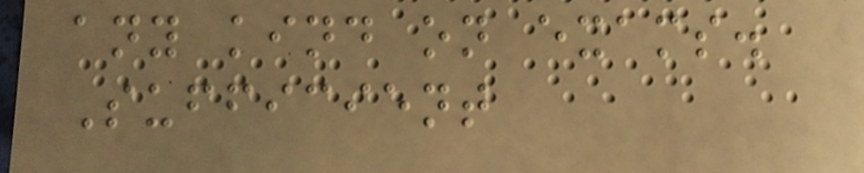any kind on exams.
Sufficient
